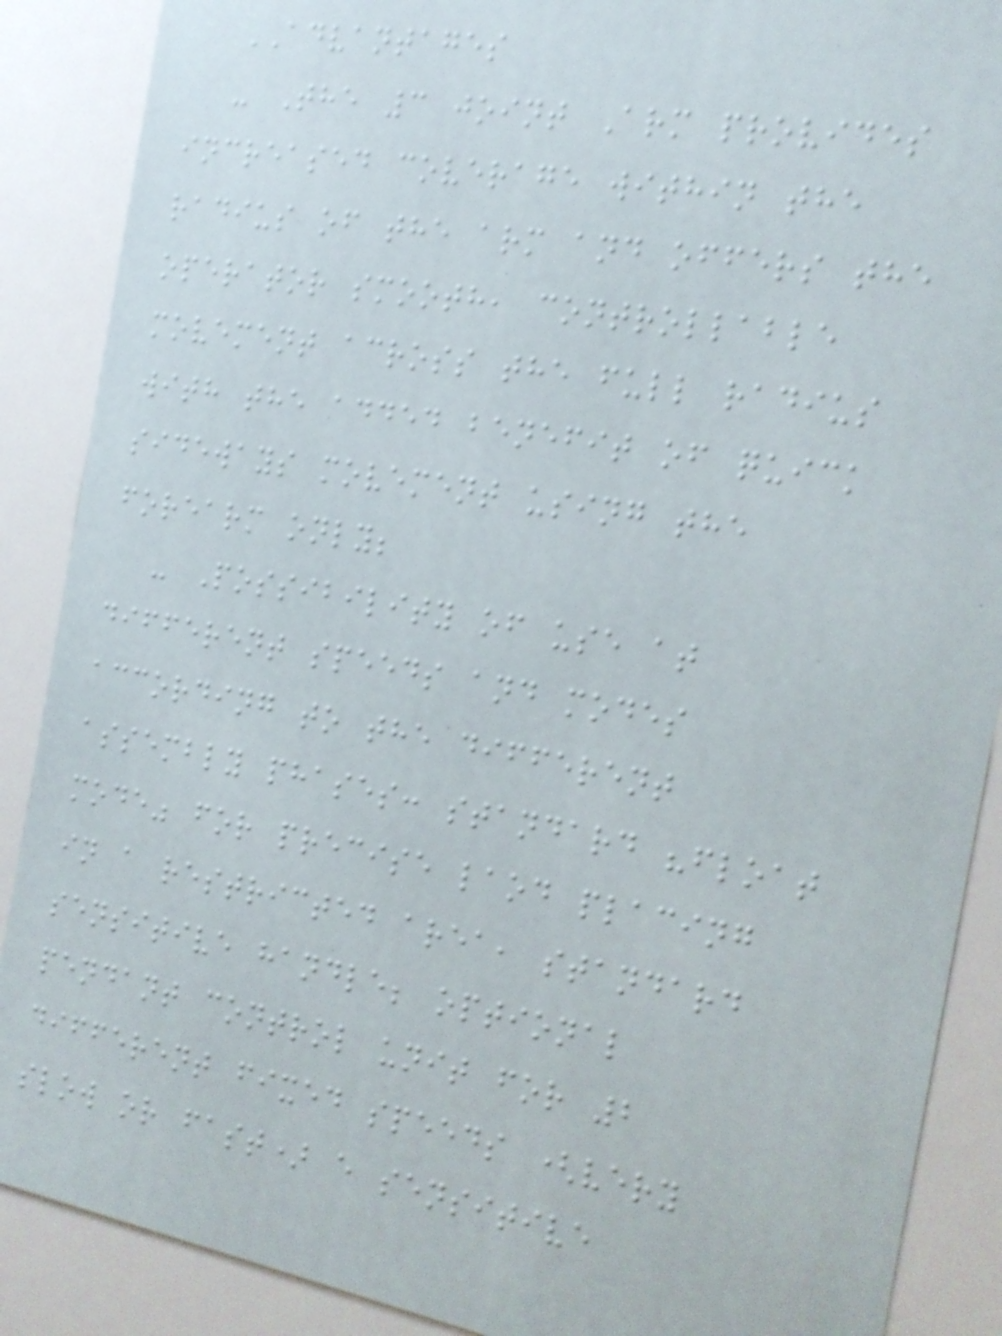ADVANTAGES
- The 3 joint Arm provides
increased coverage within the
radius of the arm and offers the
operator smooth, controllable
movement across the full radius
with the added benefit of quick
sideways movement using the
forearm only;
- Possibility of use at
different speeds and modes
according to the different
assembly phases: standard "float
mode" for precise laod placing
in a restricted area, standard
sensitive handle; optional
pendant control unit for 2
different fixed speeds (very
slow or fast) e sensitive
